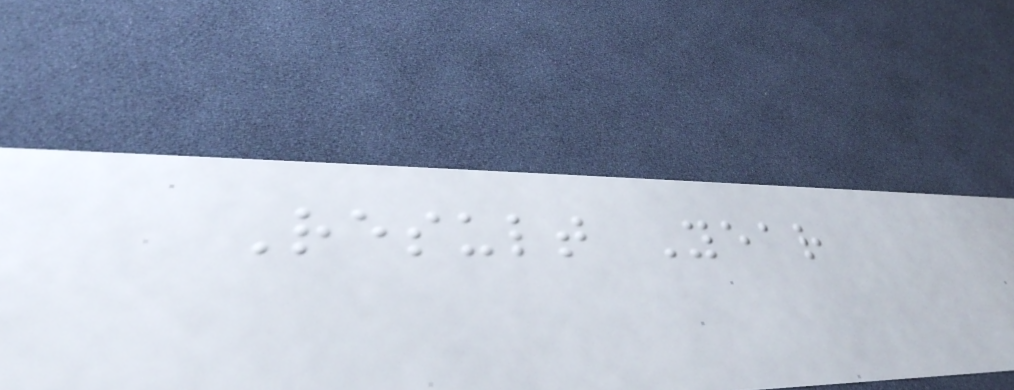Result Year
